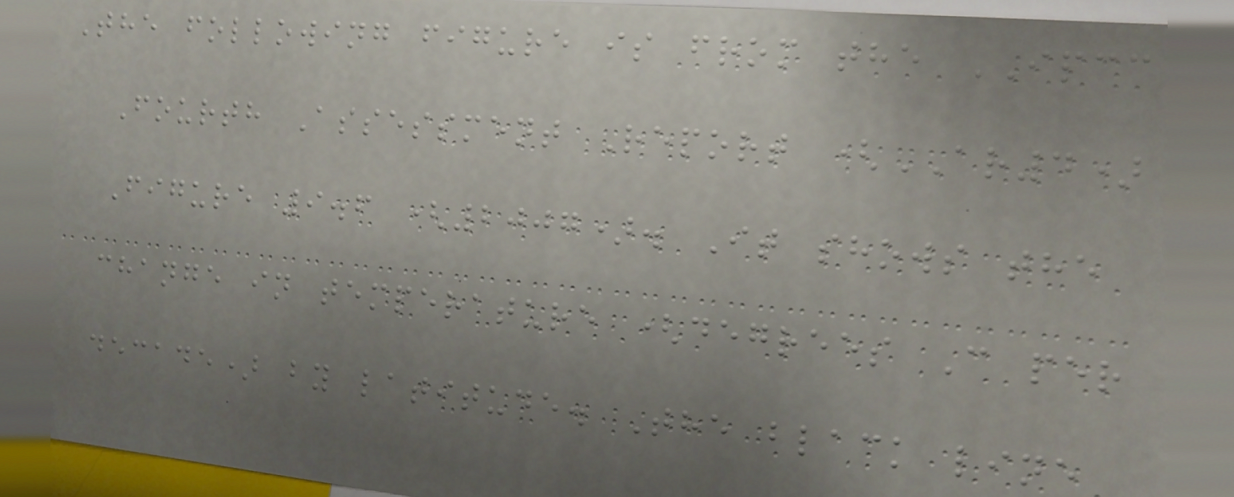The following figure is from the IPCC
Fourth Assessment Report (AR4)
Figure 9.6 (2007). It shows the
change in temperature (degrees C per
decade) by latitude. The black line
